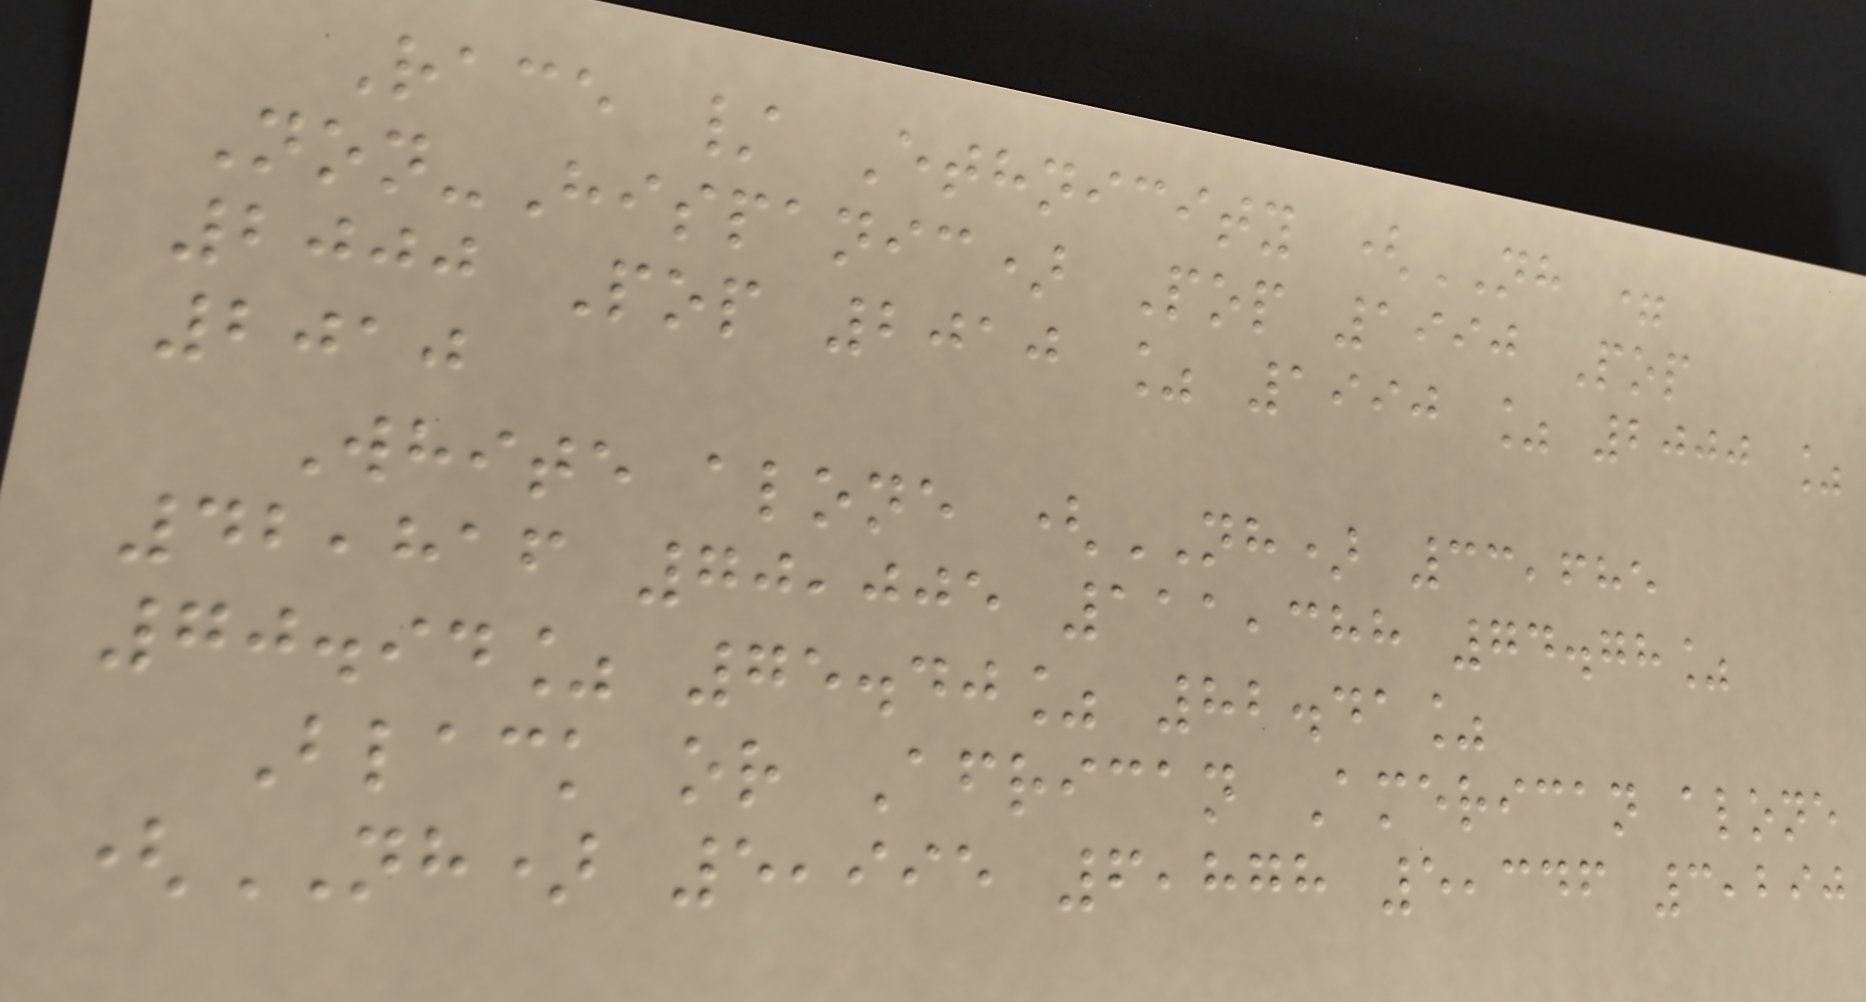Race / Ethnicity (NH =
Non-Hispanic) Pop 1990 Pop
2000 Pop 2010 % 1990 % 2000 %
2010
White alone (NH) 33,685
42,816 70,005 111,388 74.78%
70.94% 75.40% 82.41%
Black or African American alone
(NH) 5,995 6,878 5,346 3,290
